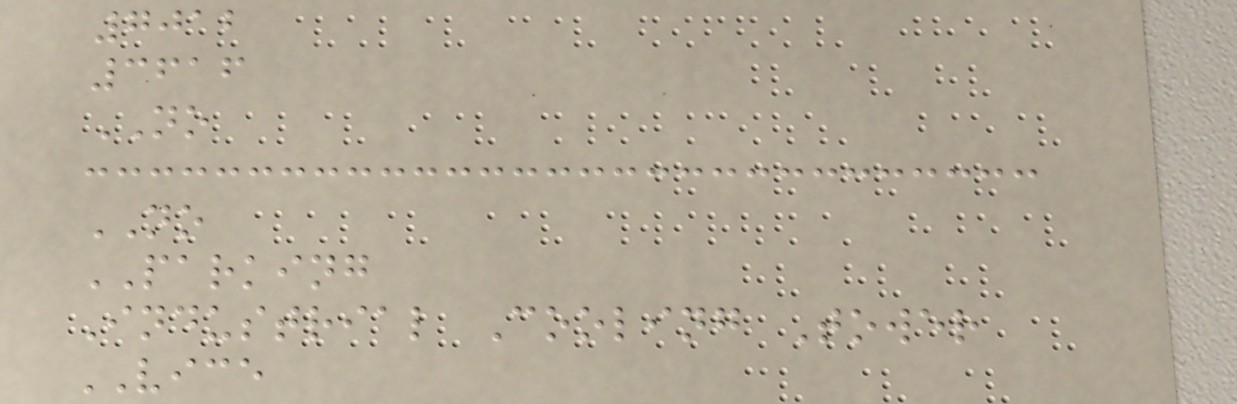7012
3616
NO
NO
PARKING
Industrial Cooling Tower
VICE
